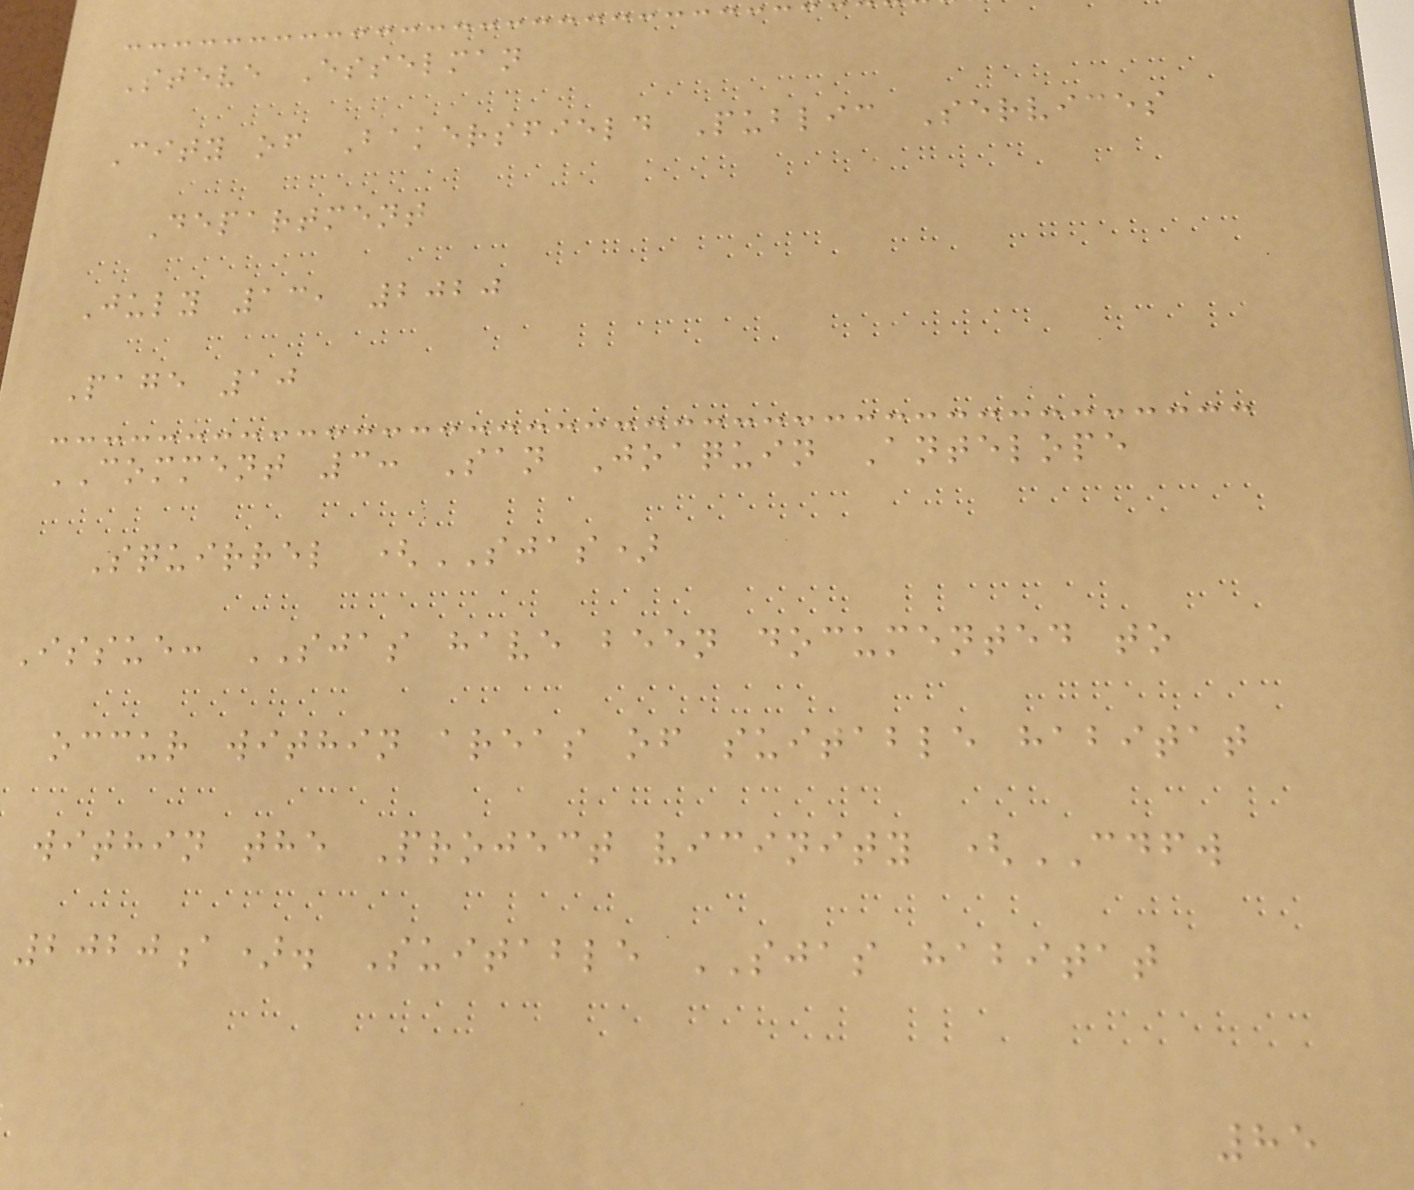Steve Esselman
City of Bakersfield Public Services
Department
July 13, 2020
Page 10
COMMENT 3: San Joaquin Antelope
Squirrel (SJAS)
Issue: SJAS have been documented to
occur within areas of suitable habitat
within the Project vicinity (CDFW
2020a). Suitable SJAS habitat
85
